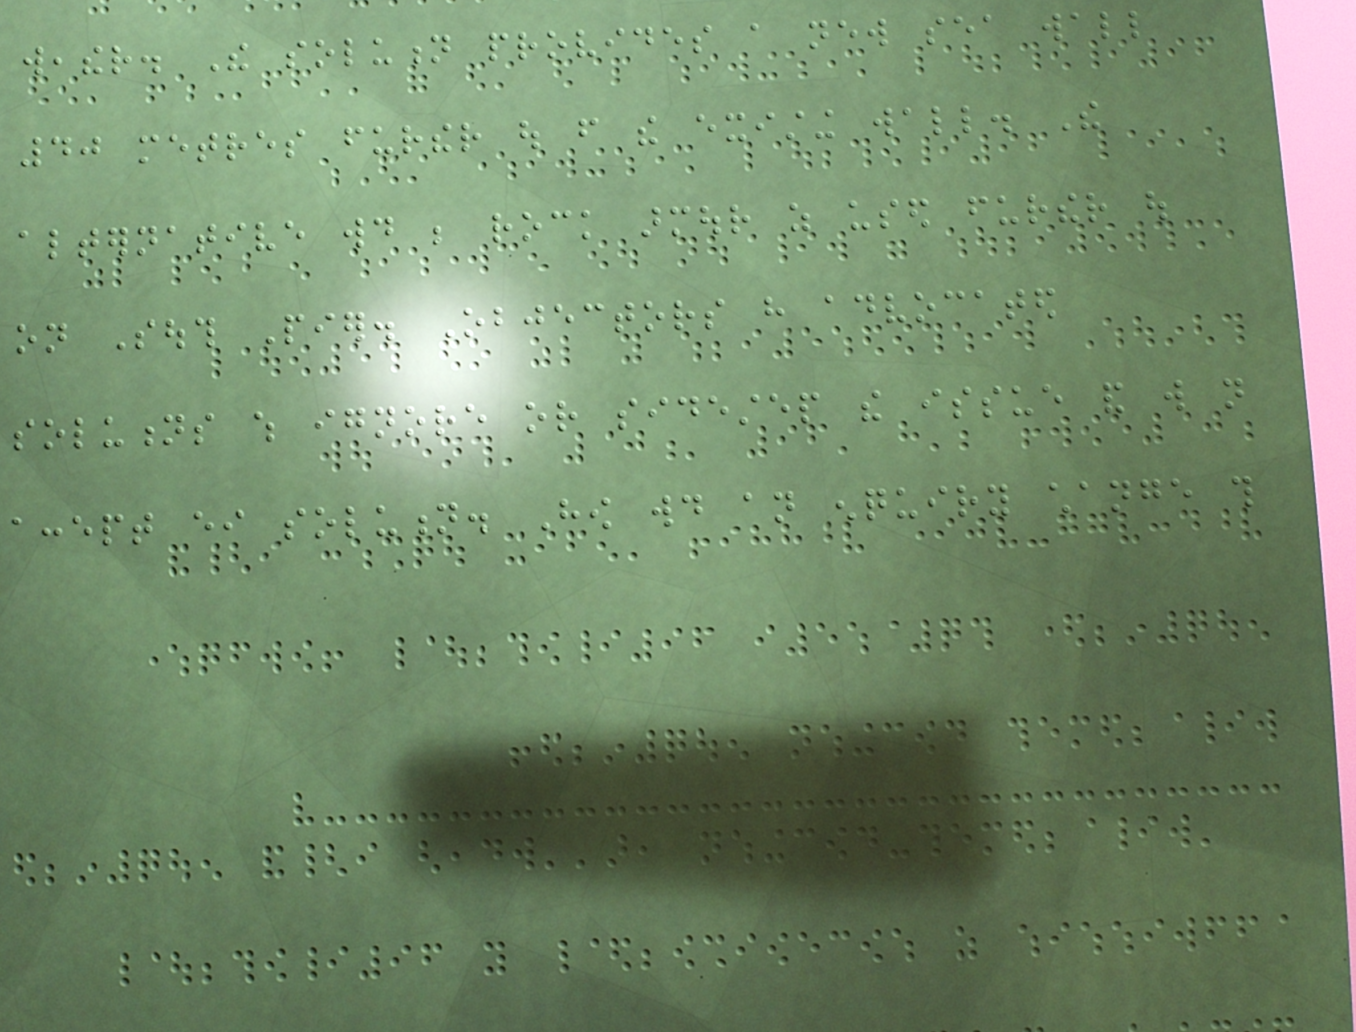weather. The solution provides a new sea wall
40 metres further out from the existing wall. The
alternative would be rock armour as used further out
on South Pier. Objectors have advocated
solutions which ignore or sidestep the issue and will not
accept either solution. How would an enquiry change this
